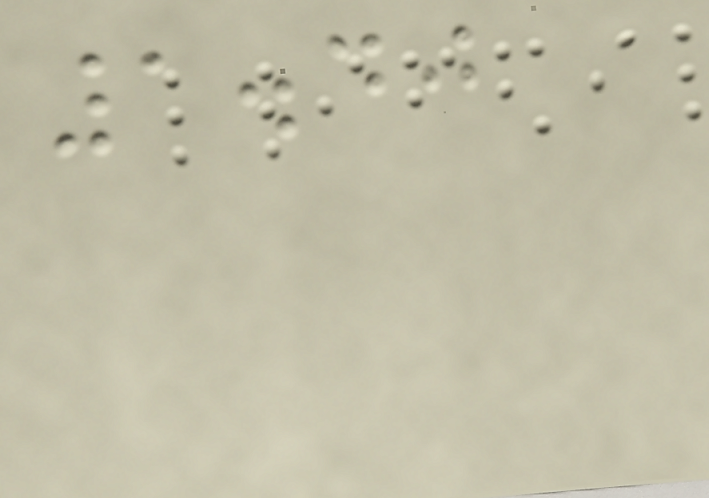1.40
